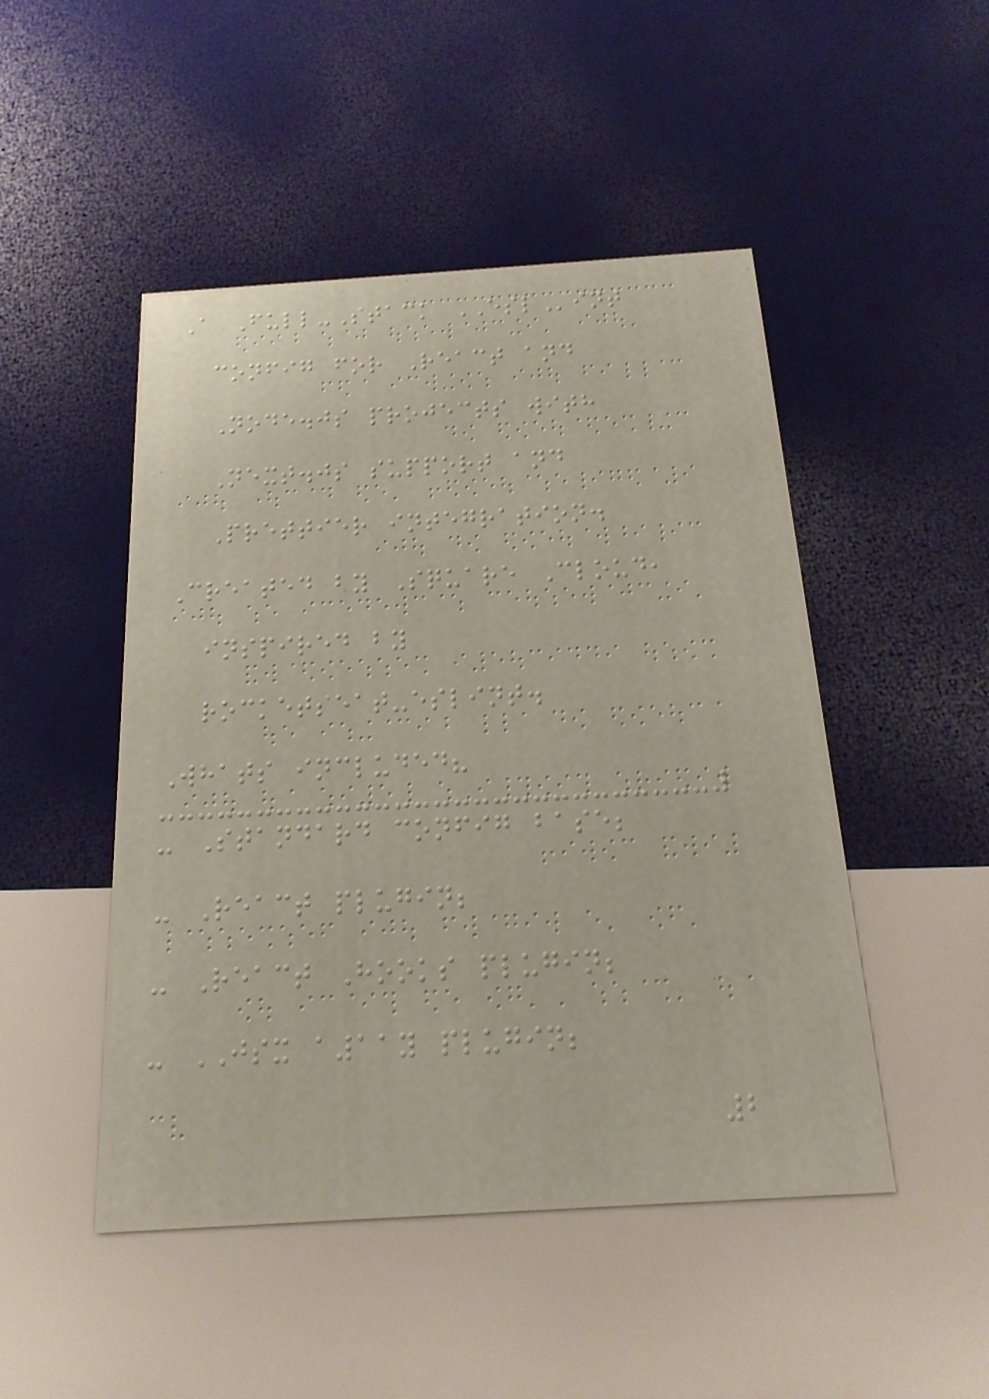A Full-Stack ESLint
config for React and
Node.js projects with
Next.js support and
Prettier integration.
Created by Square Cloud,
inspired by
rocketseat-eslint.
Whats included?
- Standard config base;
- React plugin;
- React Hooks plugin;
- JSX a11y plugin;
2
